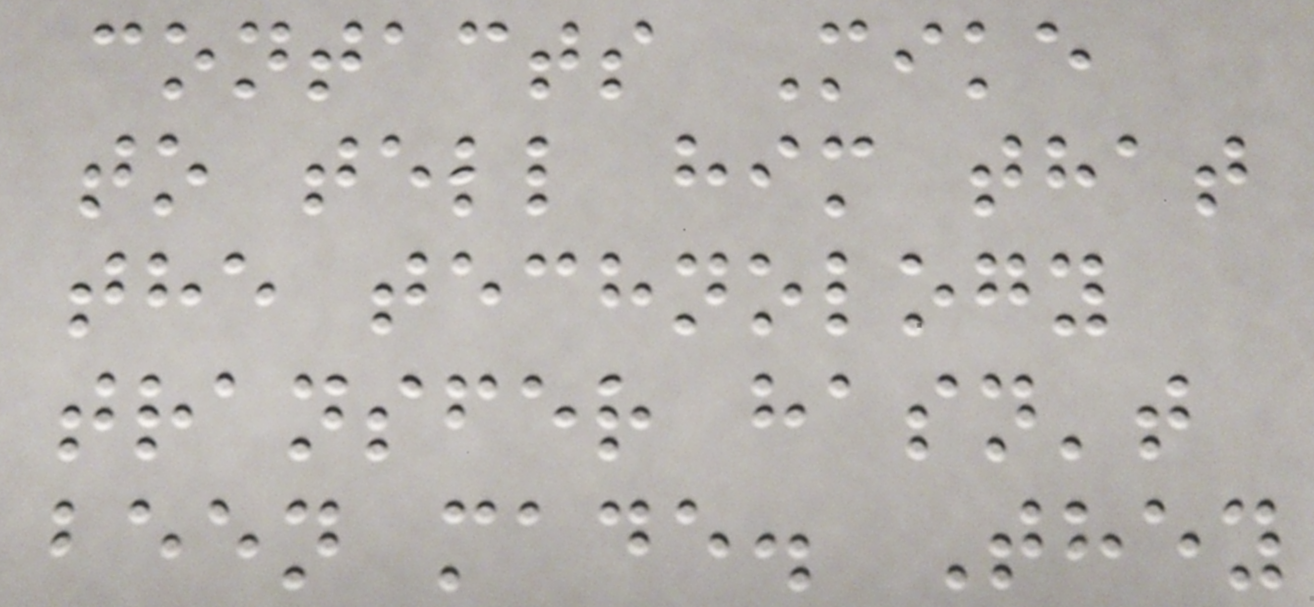contacts Mike
to tell him that
the technology
transfer hasn't
been made. They
